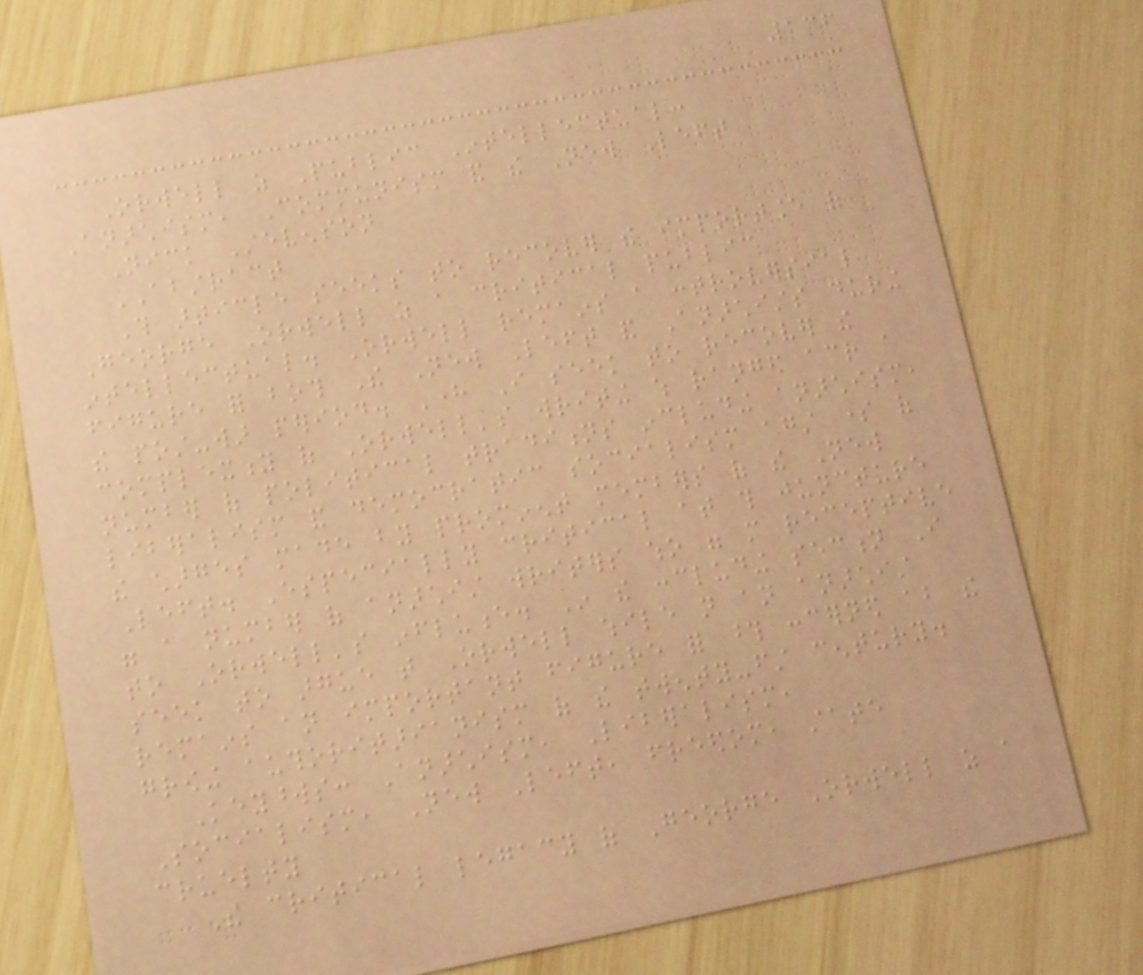136
Orwell as Public Intellectual:
Anarchism, Communism and the New Left
Nick Stevenson
ABSTRACT
This article seeks to recover the importance of
George Orwell as a critical public
intellectual. Orwell remains a controversial
figure for both The New Left and Anarchists during
the post-war period. Here I seek to recover the
complexity of Orwell's writing which ranged across a
number of political traditions including anarchism,
liberalism and democratic socialism against some of
the charges made by prominent members of the New
Left. Especially critical at this juncture
were a number of anarchist writers who were more receptive
to Orwell's influence. In the concluding section I
seek to argue that Orwell while not an anarchist
remains an important figure for those concerned about the
growing authoritarianism of the twenty-first century.
Keywords: Anarchism, Liberalism,
Socialism, New Left, freedom, state
cruelty
The critical legacy of George Orwell as a
